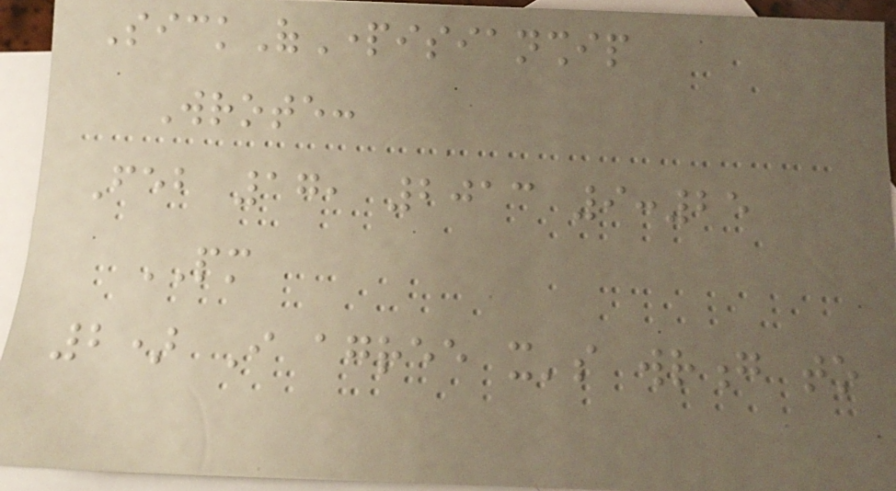SickOfPartisianship
Wrote:
Feb 17, 2013 9:25
PM
2) I agree it's wrong to
